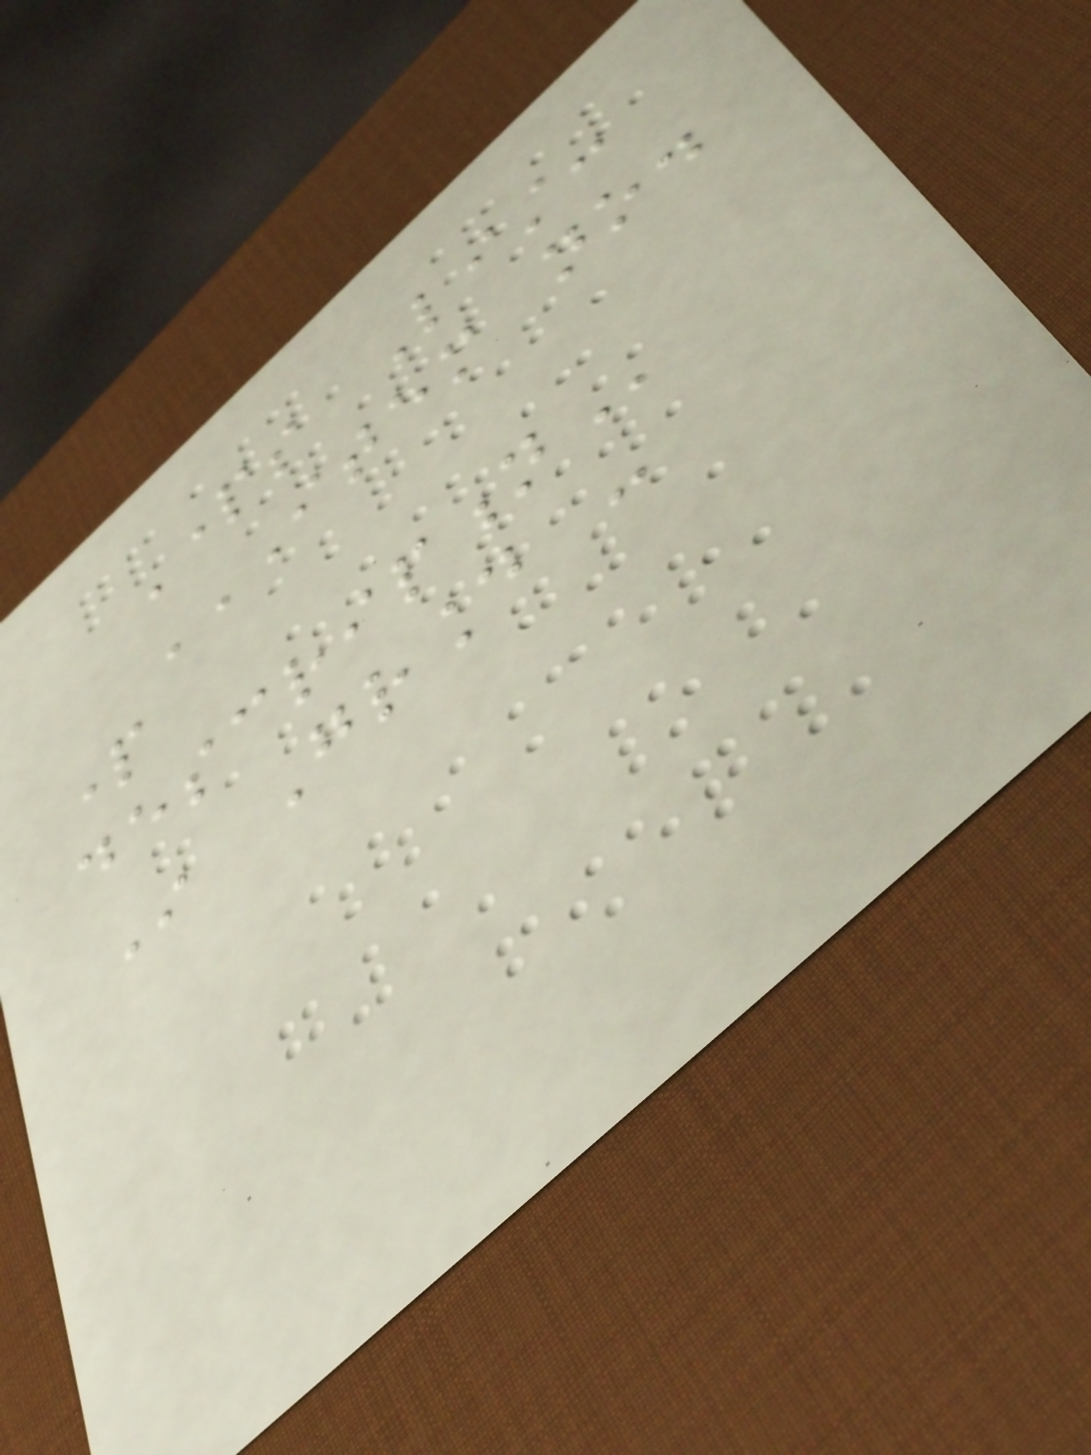Parts List:
ITEM NO.
PART
DESCRIPTION
In Ground -
